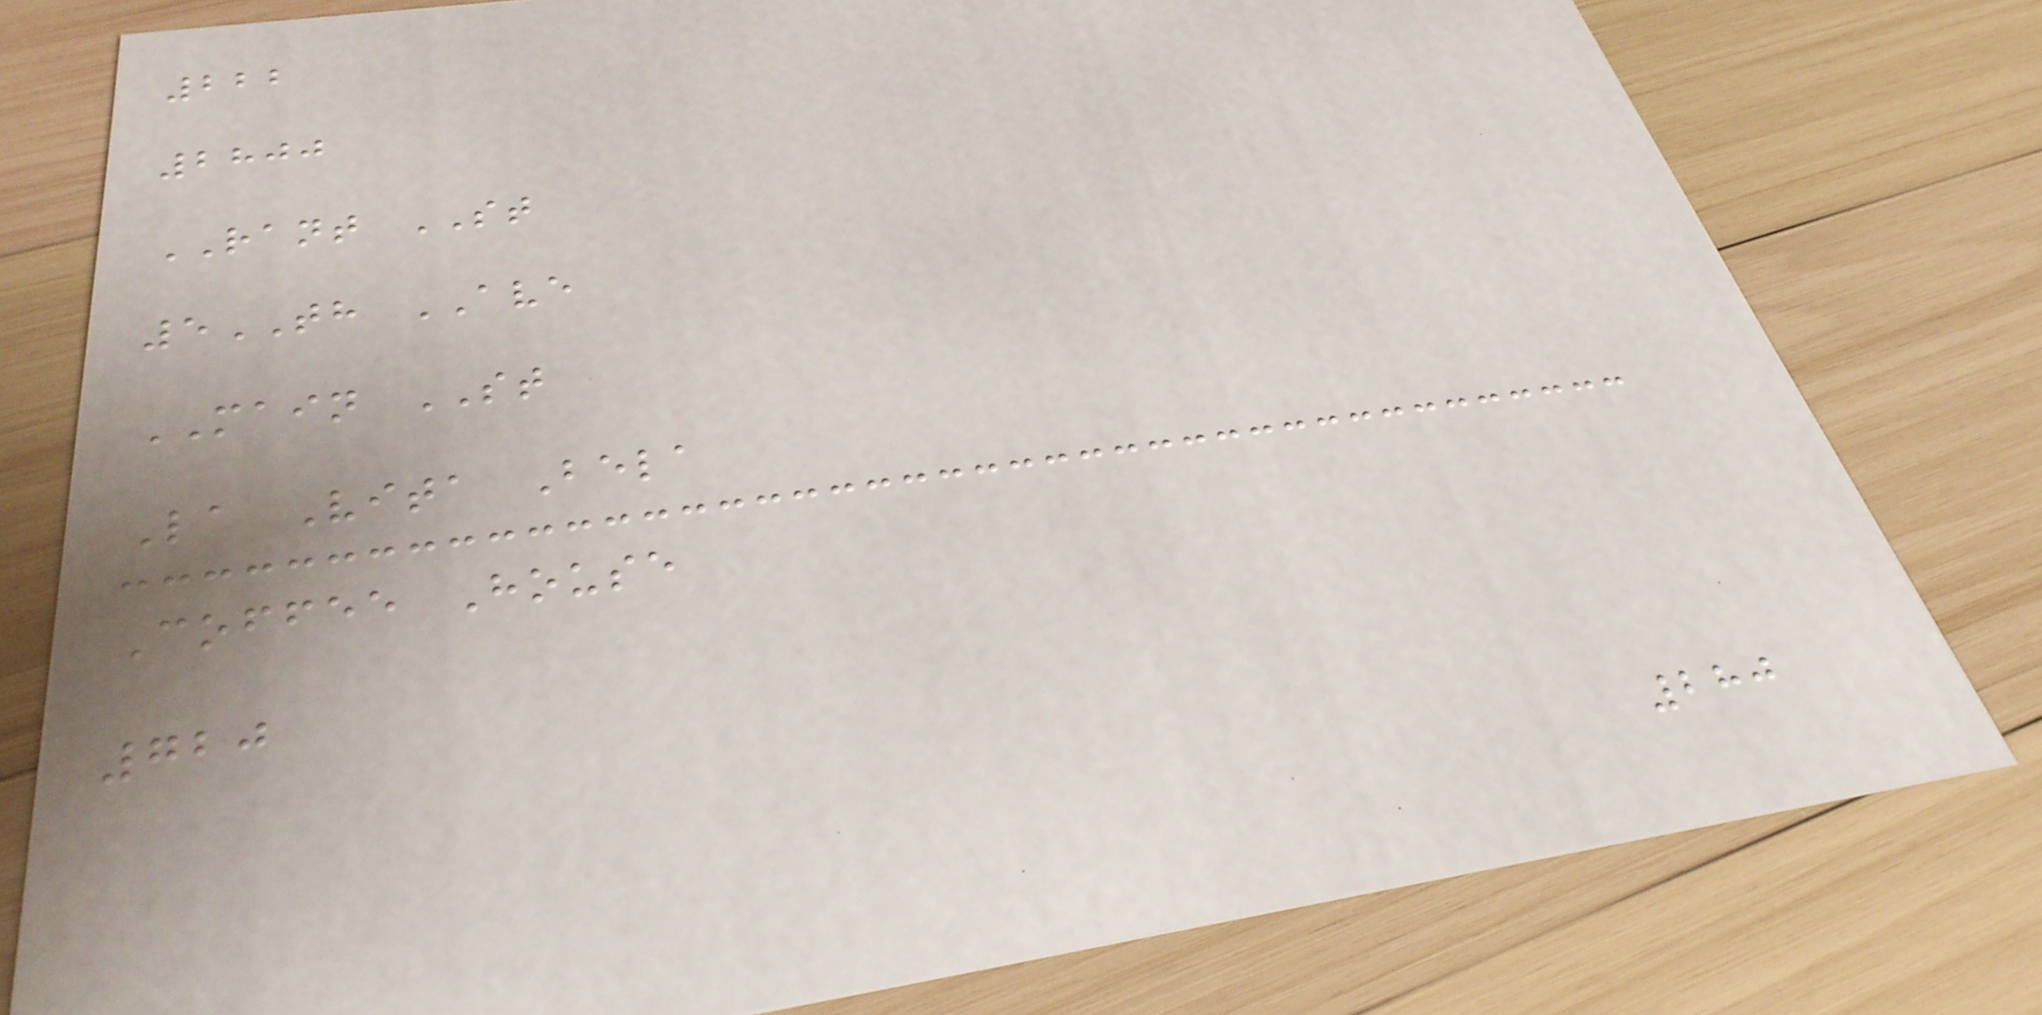222
2800
RANT ST
5TH AVE
MAIN ST
La Vita Bela
Coffee House
720
280
